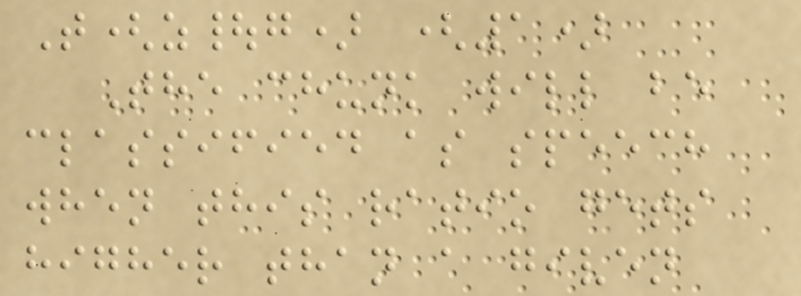T(z|g) (1)
The chunk will be
classified as speech
when this ratio gets
higher than a given
